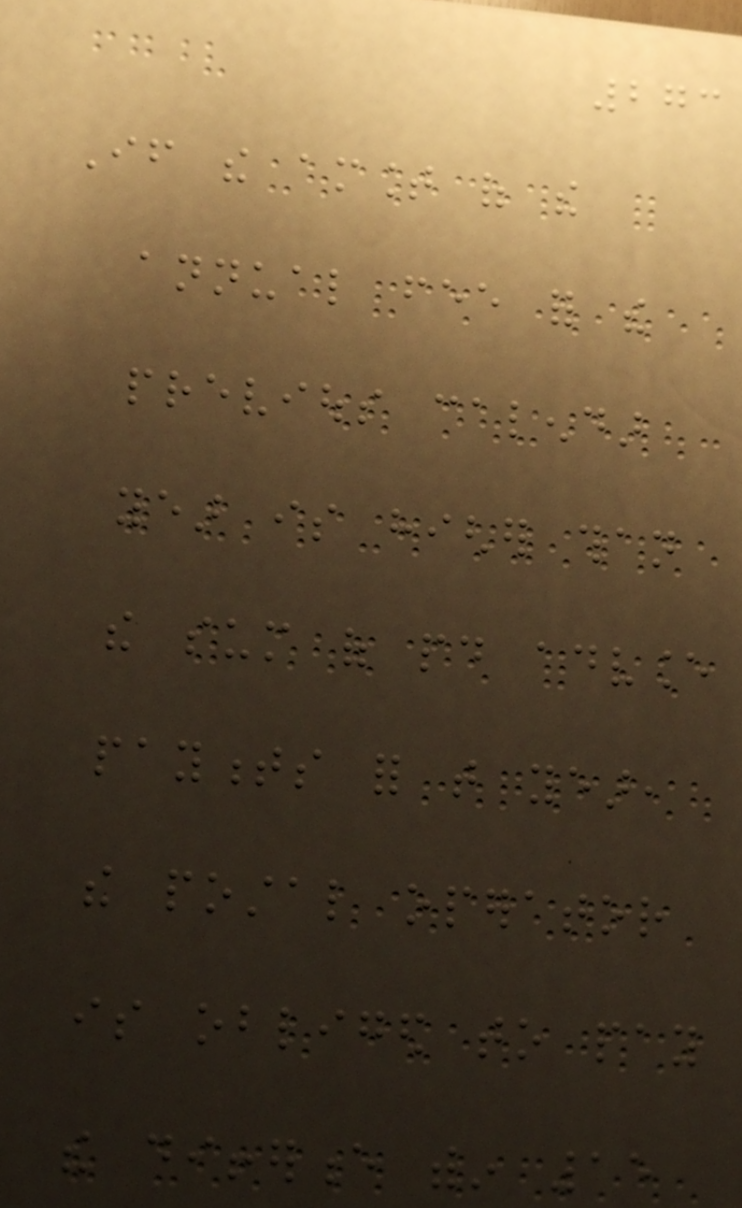273
If the amount of the
annual fee for the
previous calendar
year is higher than
the sum of paid advance
payments for that year,
the postal operator
is obliged to pay
the difference within 15
